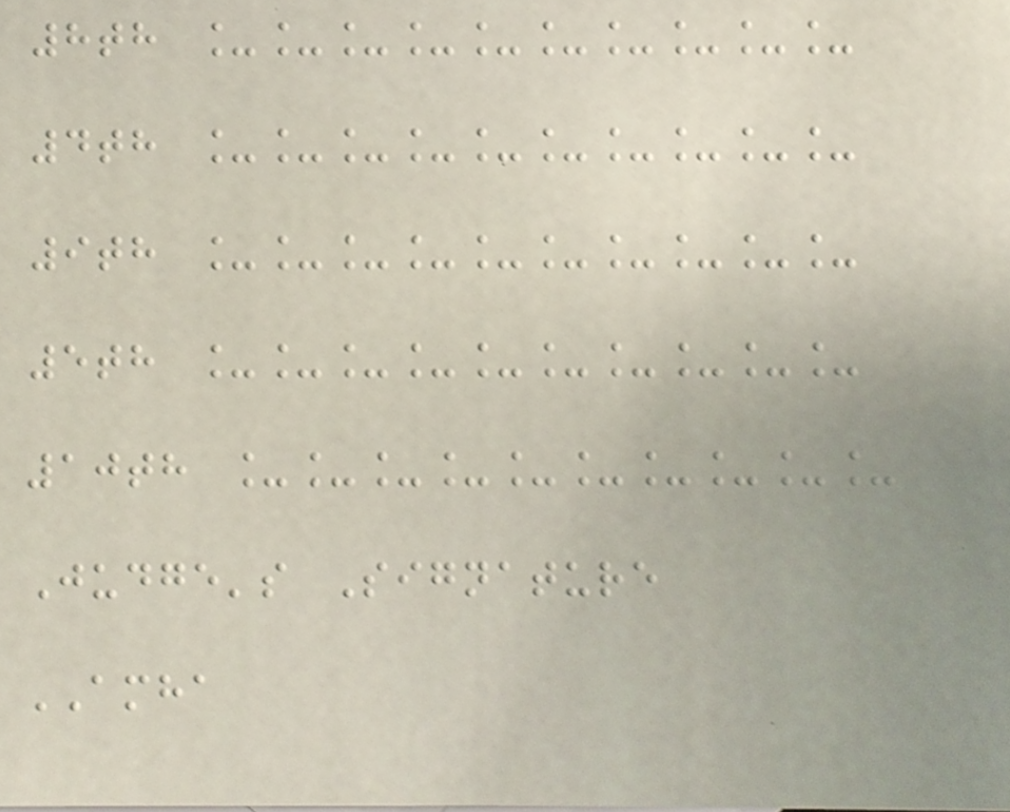8th __________
4th __________
9th __________
5th __________
10th __________
Judge's Signature
AMHA
